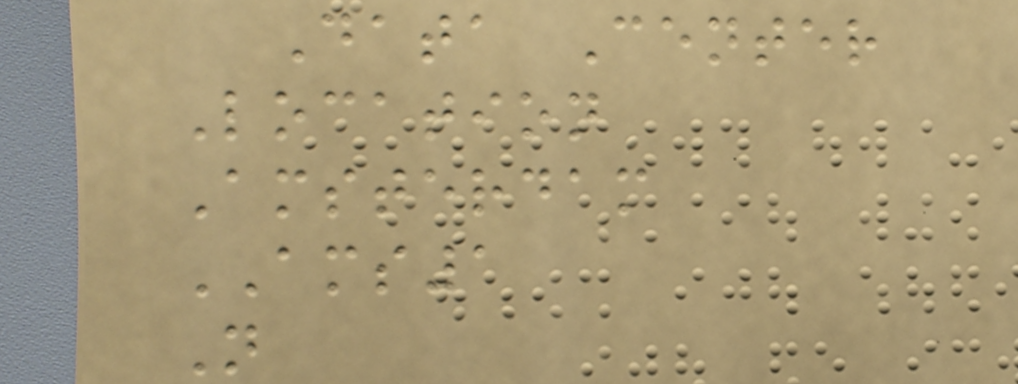Data Center
Location
Amsterdam
AMS1
N
